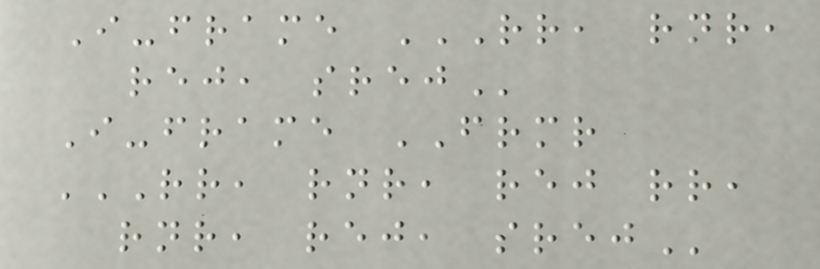I-frame RR, RNR,
REJ, SREJ
I-frame FRMR
RR, RNR, REJ RR,
RNR, REJ, SREJ
